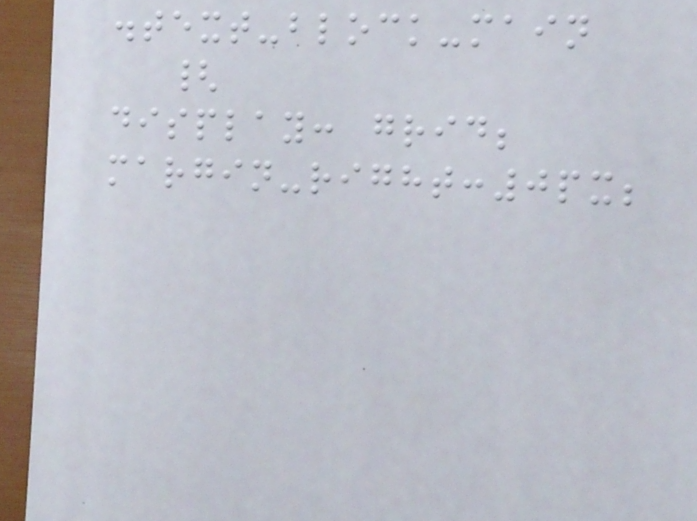.text-block-main
{
display: grid;
margin-right:0px;
